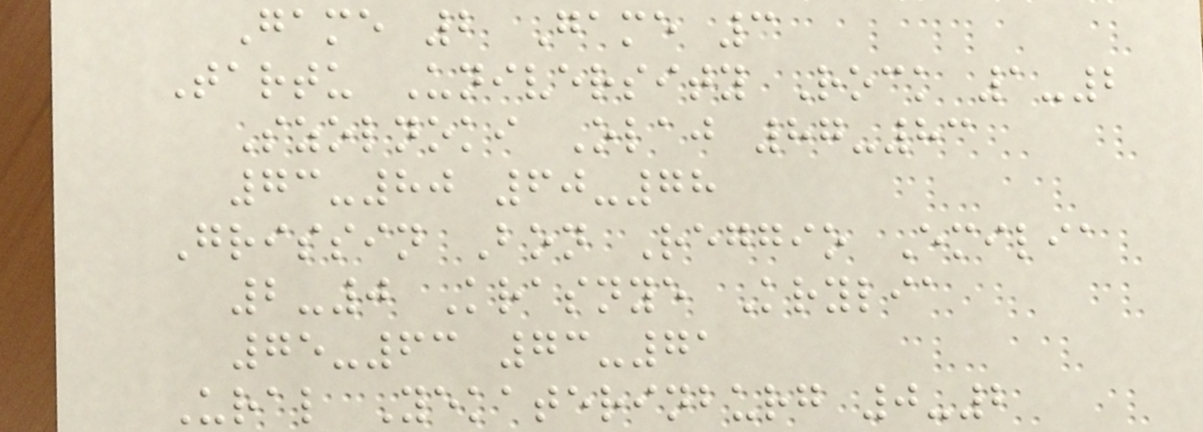Game 2 Game 3
Tartu University Rock 1-2
Szolnoki Olaj 87-83
73-80 60-78
Grissin Bon Reggio Emilia
2-0 Krasnye Krylia
75-63 73-71
Ural Yekaterinburg 0-2
